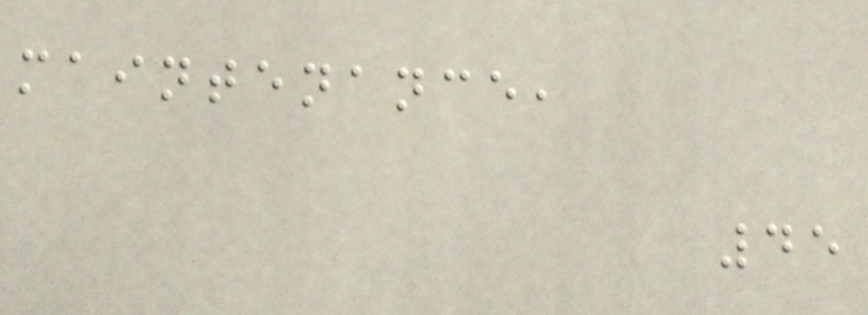maintenance,
45
